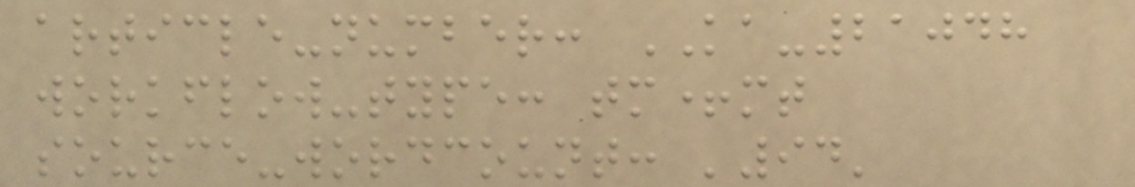article-number: KA-21048
workflow-type: tm+mt
source-wordcount: '94'
